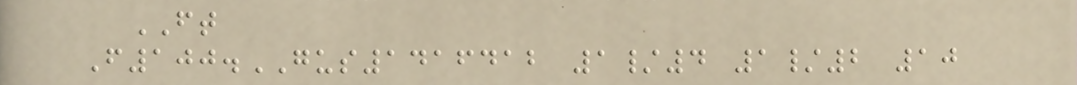FT
F100.GUS1416412 1/4 1/2 10
